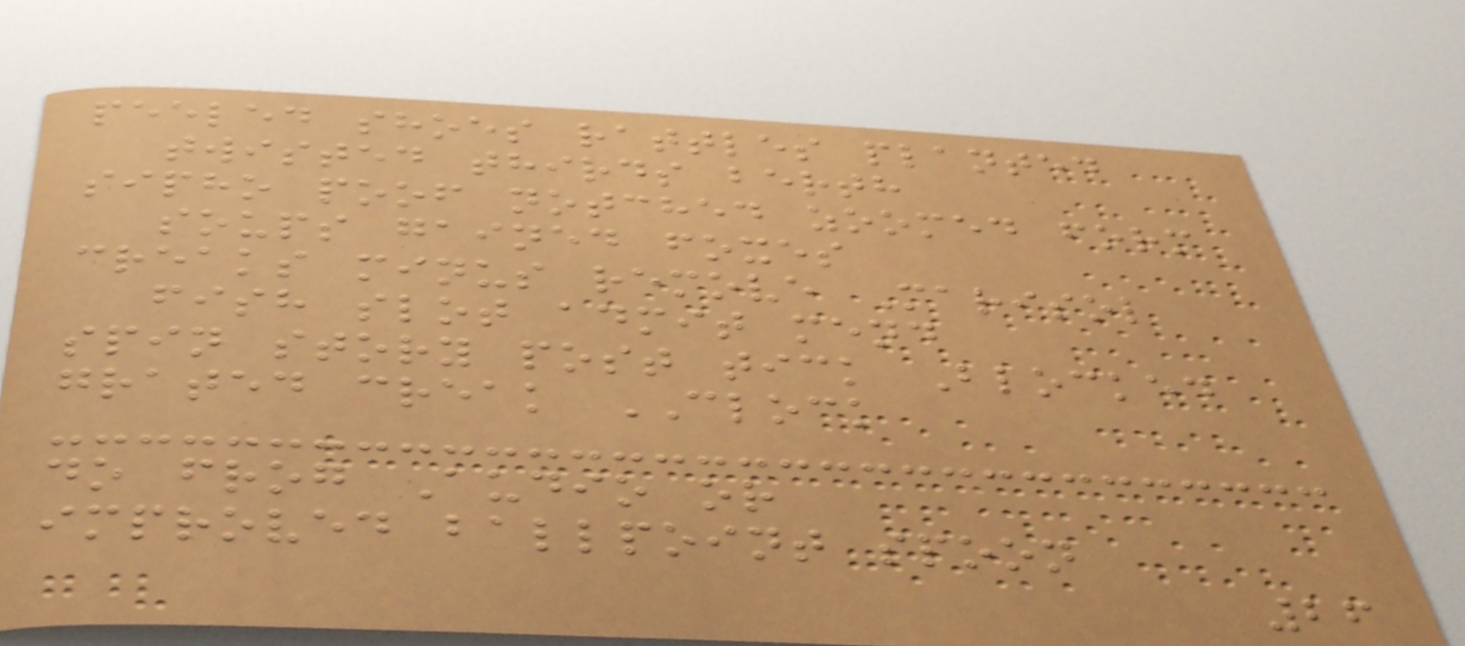peeled shoes rattles planted
twisted thirds berth
sipho poof notched zoomed form
soups gained foxes
creaks minus remove Marisol
fish slot admit mend
spin story post tick Blocked
grated creak CLOCK
do frog Audio or
improved ballpoint spoon
26
